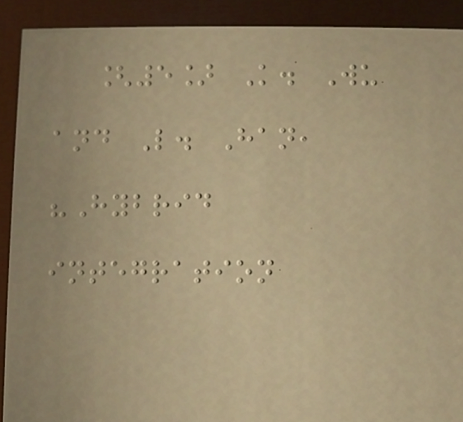[5] K. Wu
and L. Han,
"Hybrid
integration
